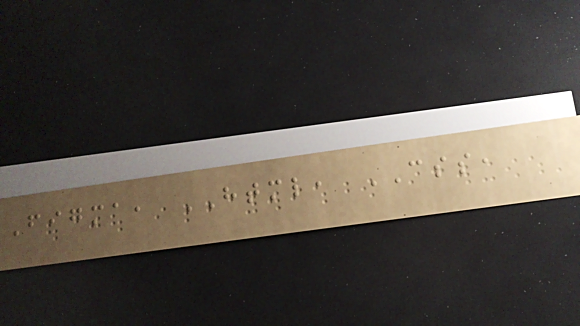Figma, HTML, CSS,
